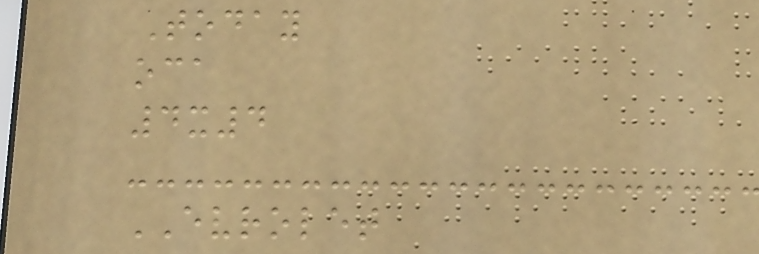Today
oca
4x4
EVROLET
